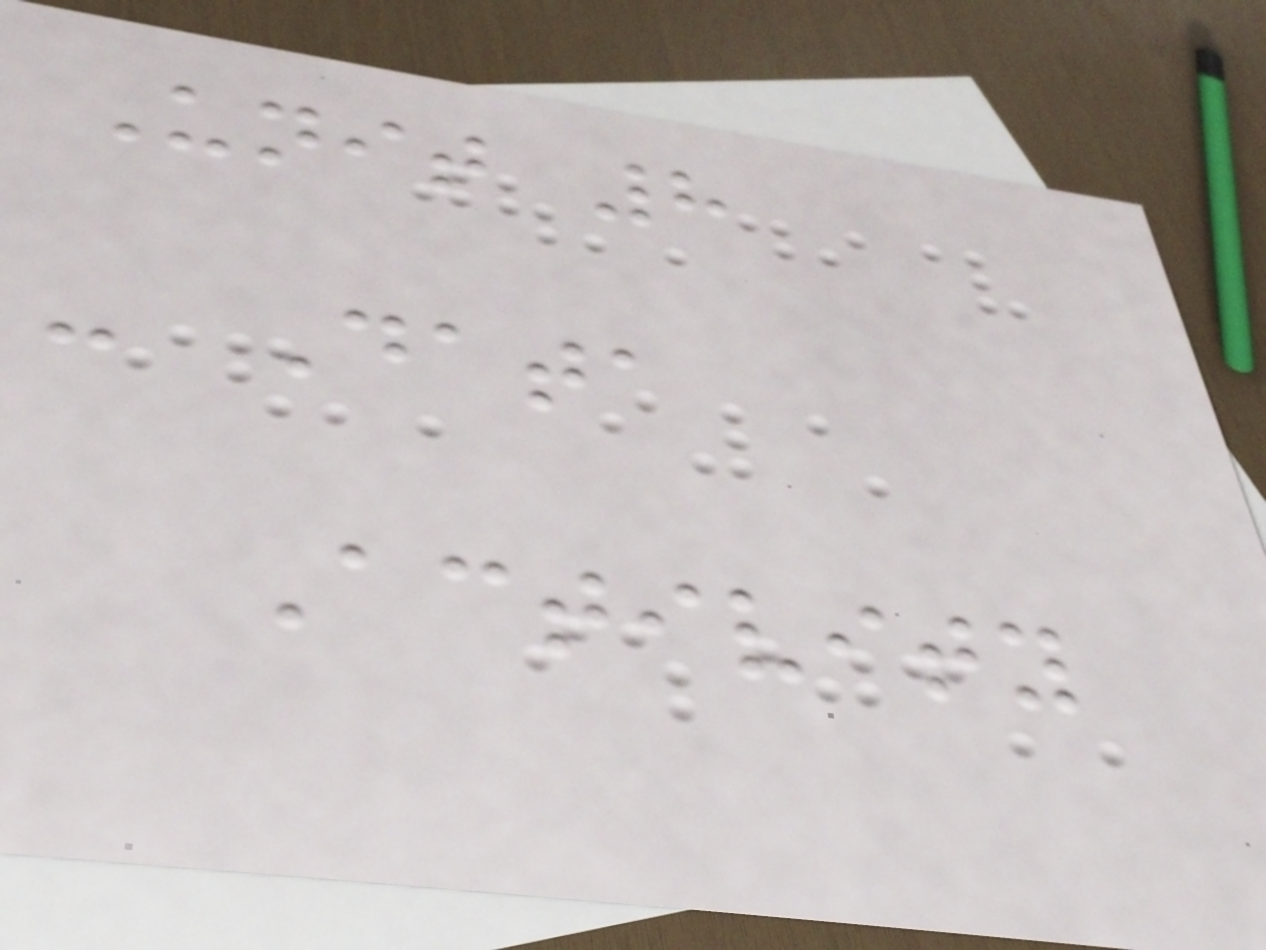Unit 8
- Data
Activity
